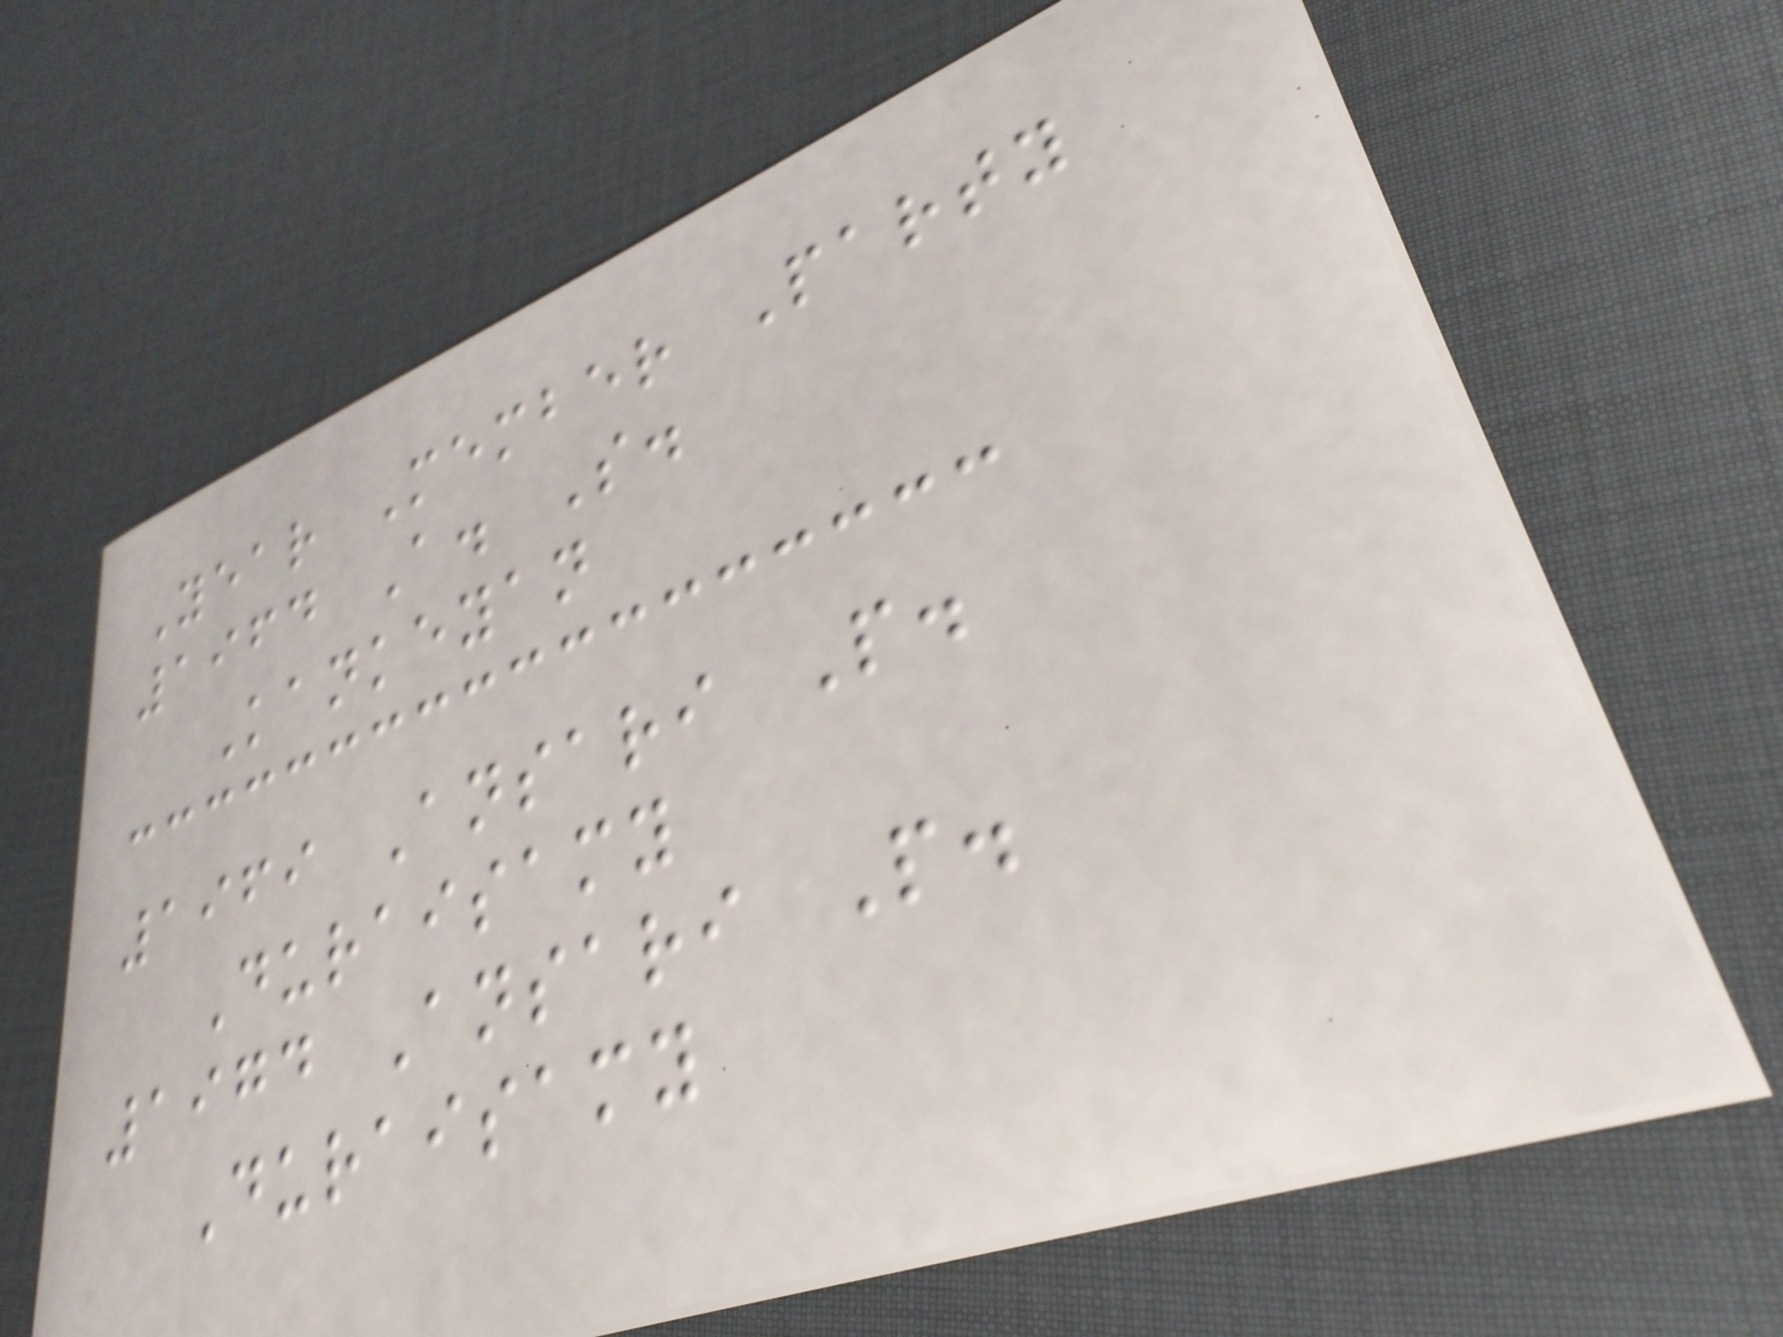Year Member Party
1964 A. S.
Kankeyan
1969 Ansari P.
Duraisamy
1974 Ansari P.
Duraisamy
